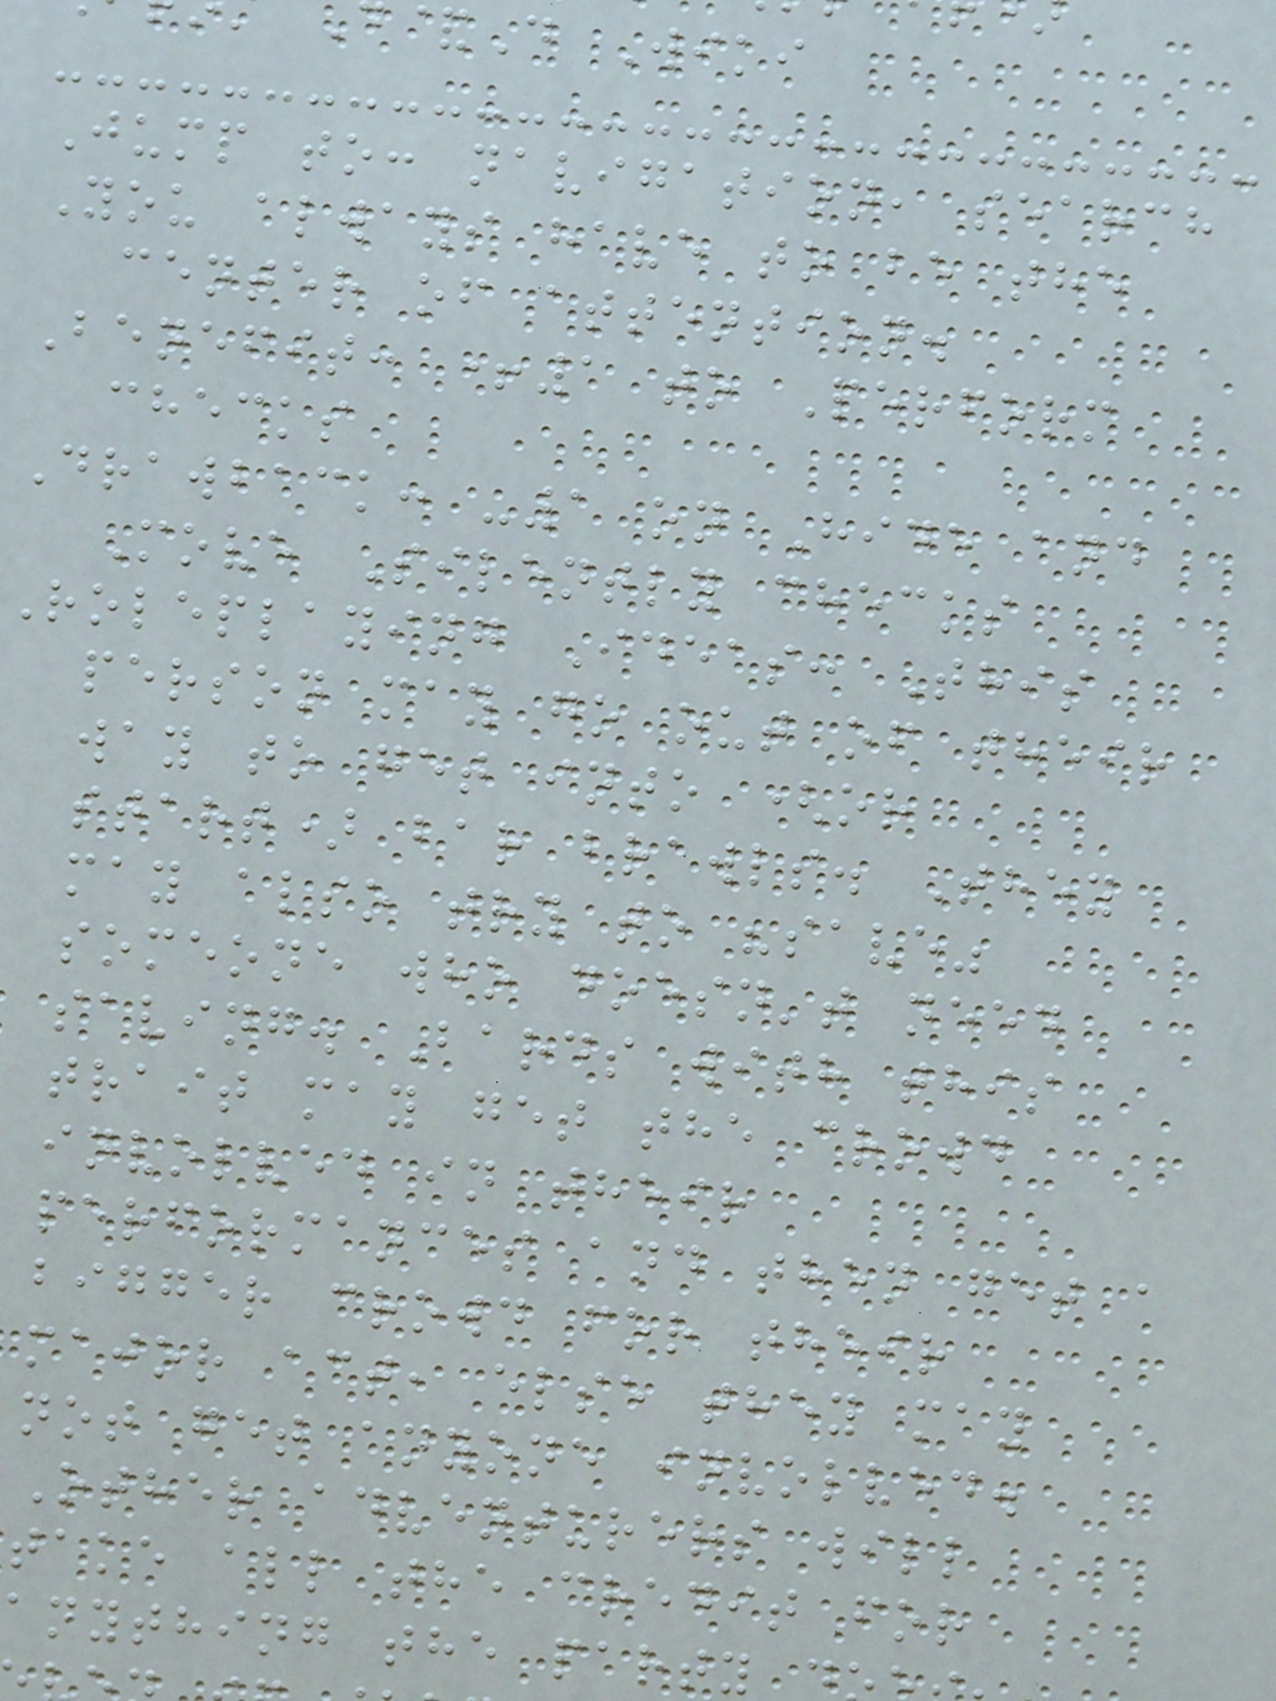&D Wiki
Jump to: navigation, search
You always have to be the
center of attention.
Benefit: +1 to Perform
checks
Drawback: -1 on Hide and
Move Silently checks
Roleplaying Ideas: This
person may go out of their
way to get into (or
start) bar brawls. They
may also try to "save"
someone who doesn't need
saving. Bards with this
trait may get the crowd
involved in their
performances and then get a
bigger crowd for their
major act, else they may
not get anyone involved.
Other adventurers will
take all the credit for
anything the party
